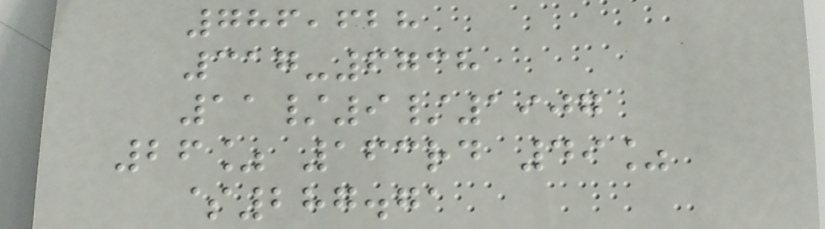786,628
317-6738
11/9/1907
26% 163rd 49%
$287.71
